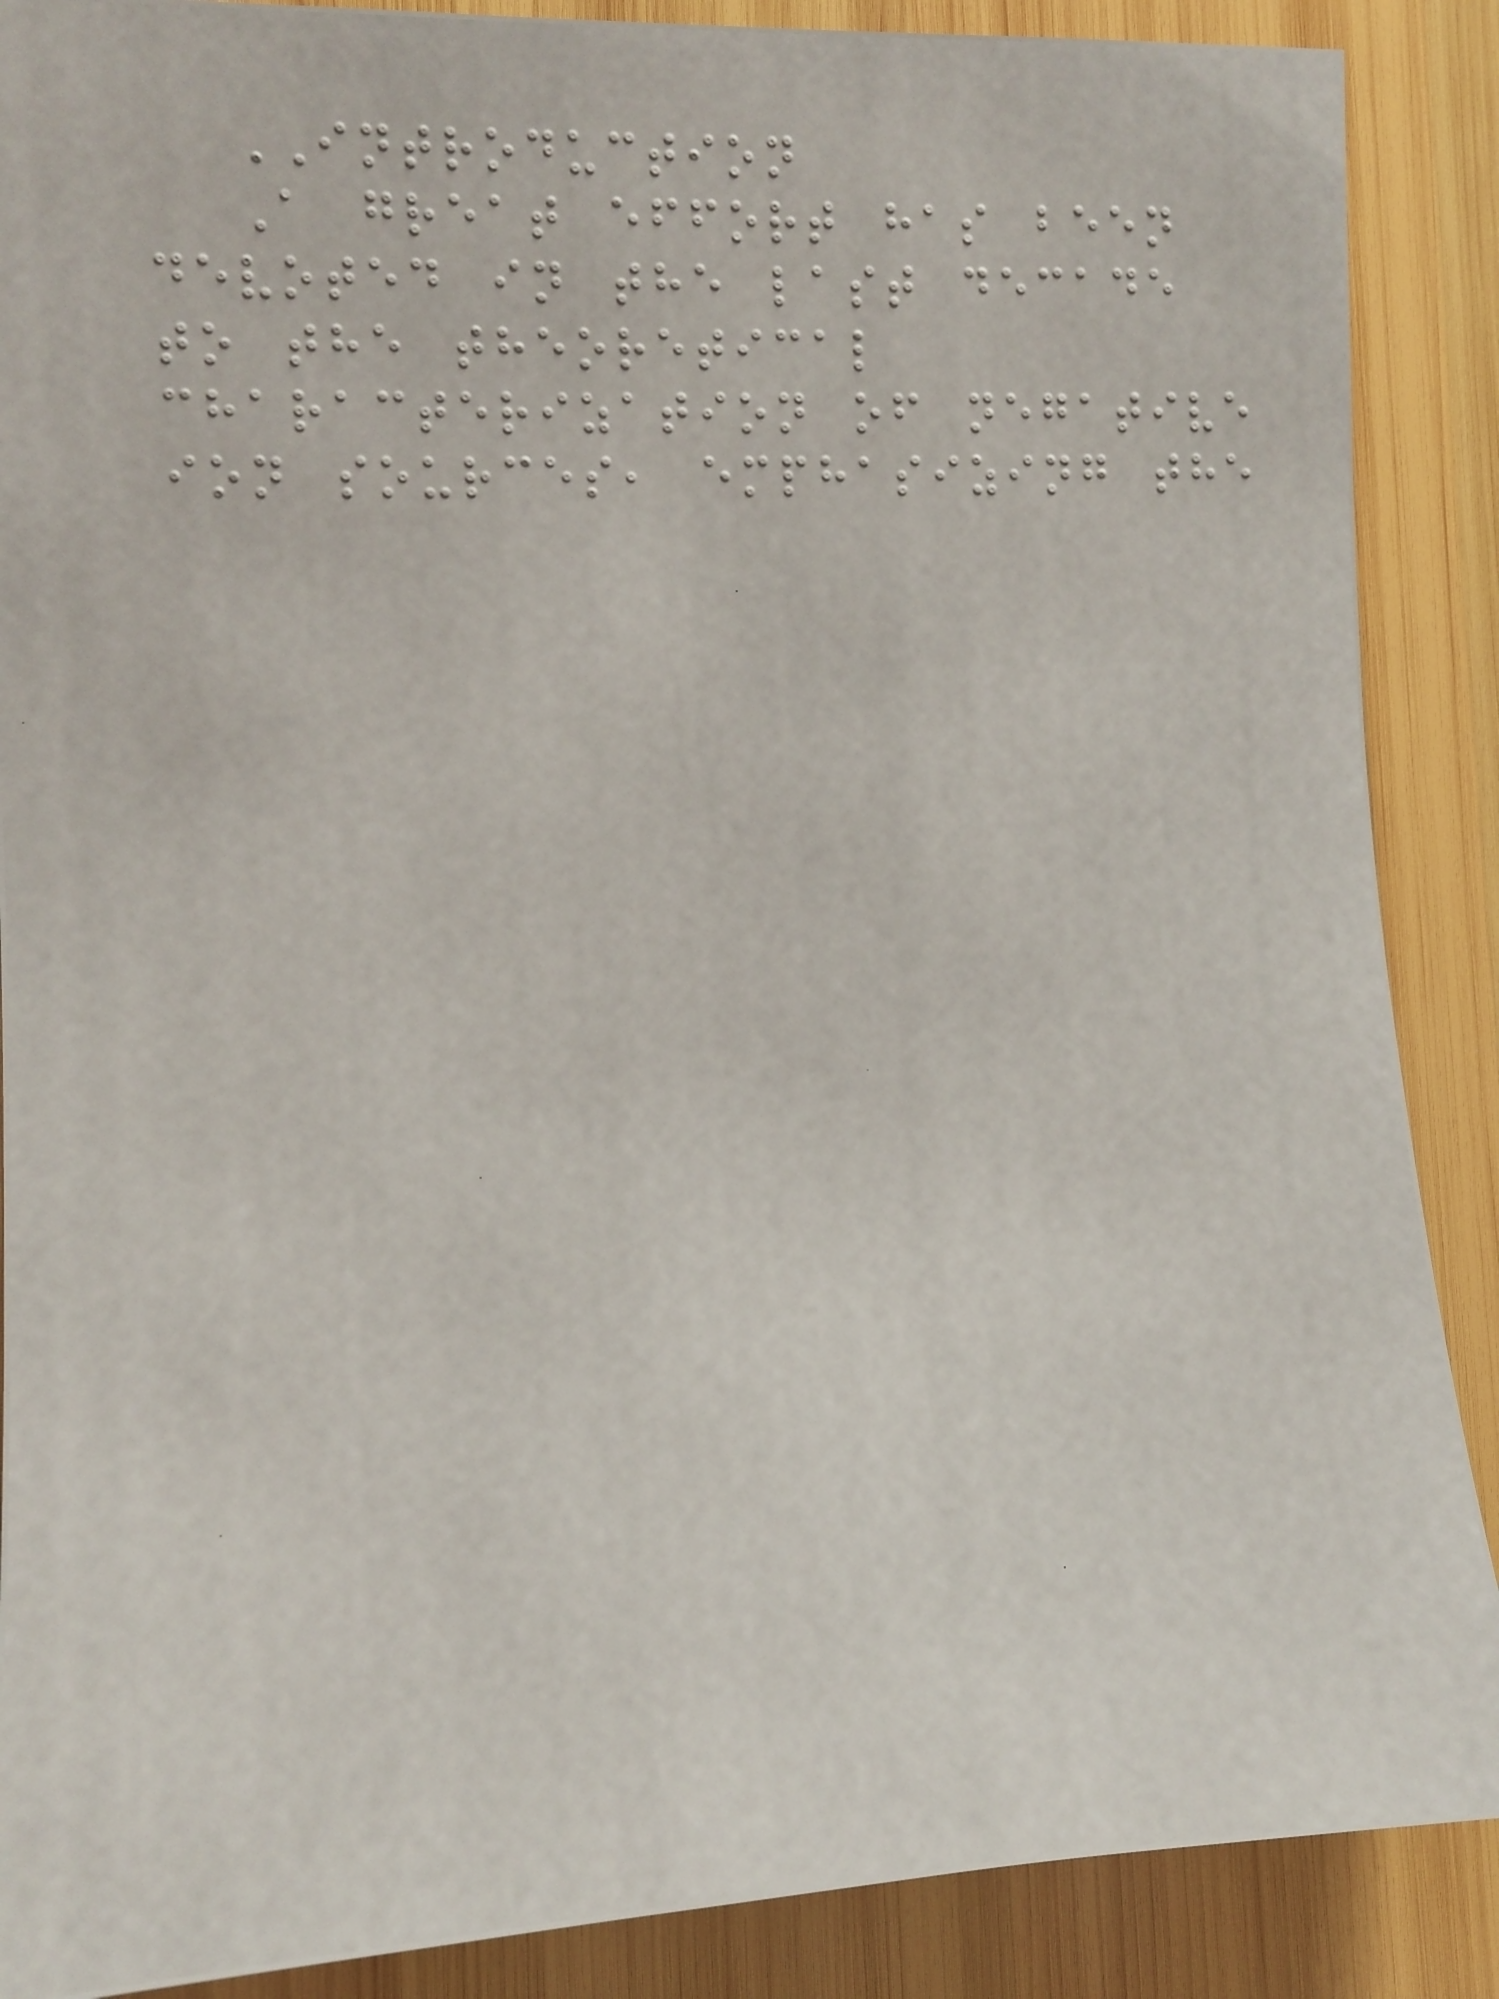INTRODUCTION
A great effort has been
devoted in the last decade
to the theoretical
characterization of negative
ion sources, emphasizing the
